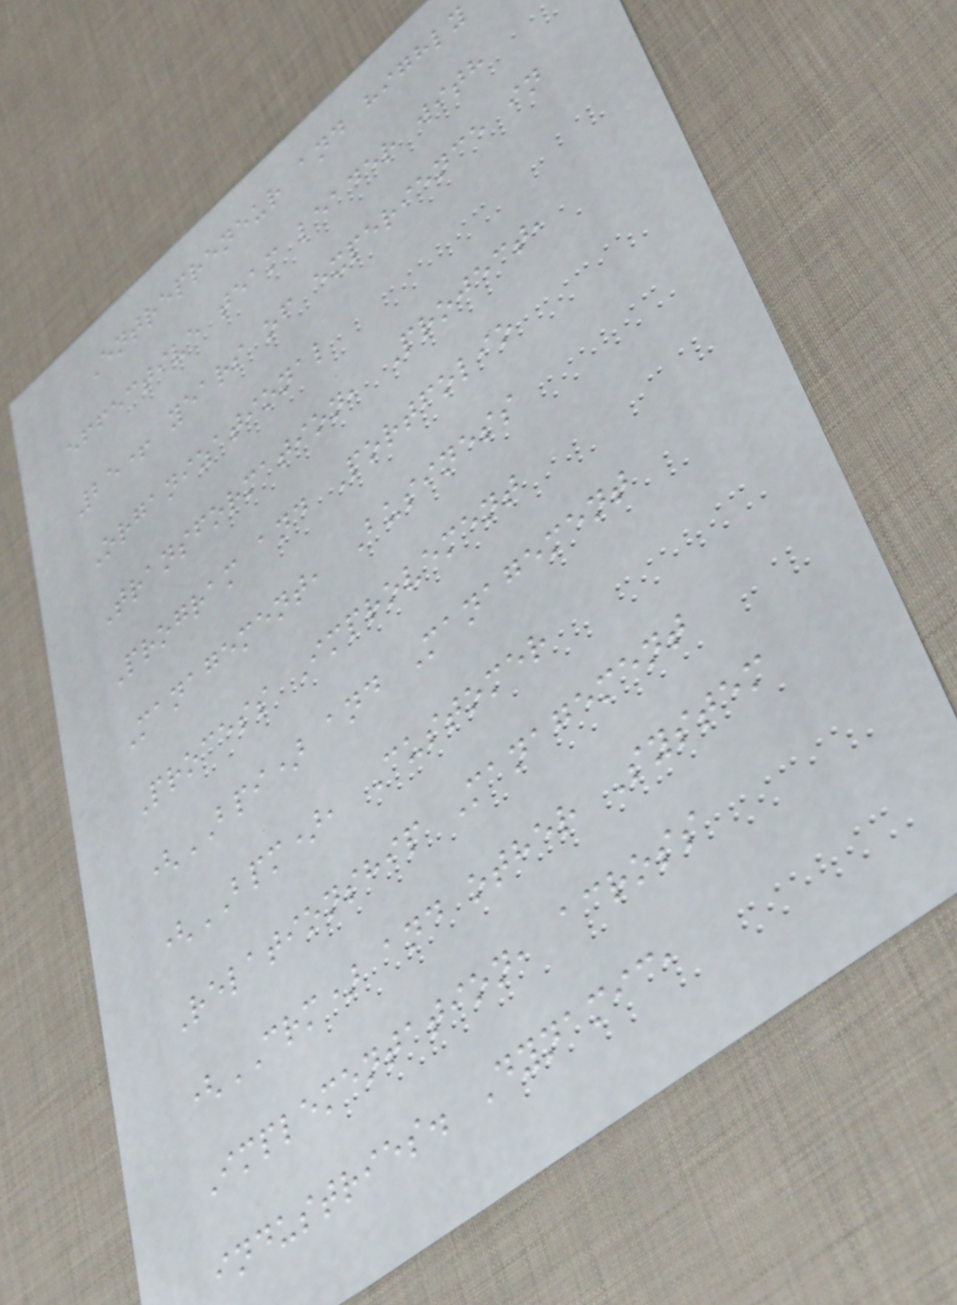Entrepreneur and highly
effective team leader with
25+ years of experience in
Organizational
Transformation, Project,
Program and Portfolio
Management, Business
Process Improvement
(BPI) and Management
(BPM), Customer
Relationship Management
(CRM) and other System
Implementation, across
industries. Dynamic,
